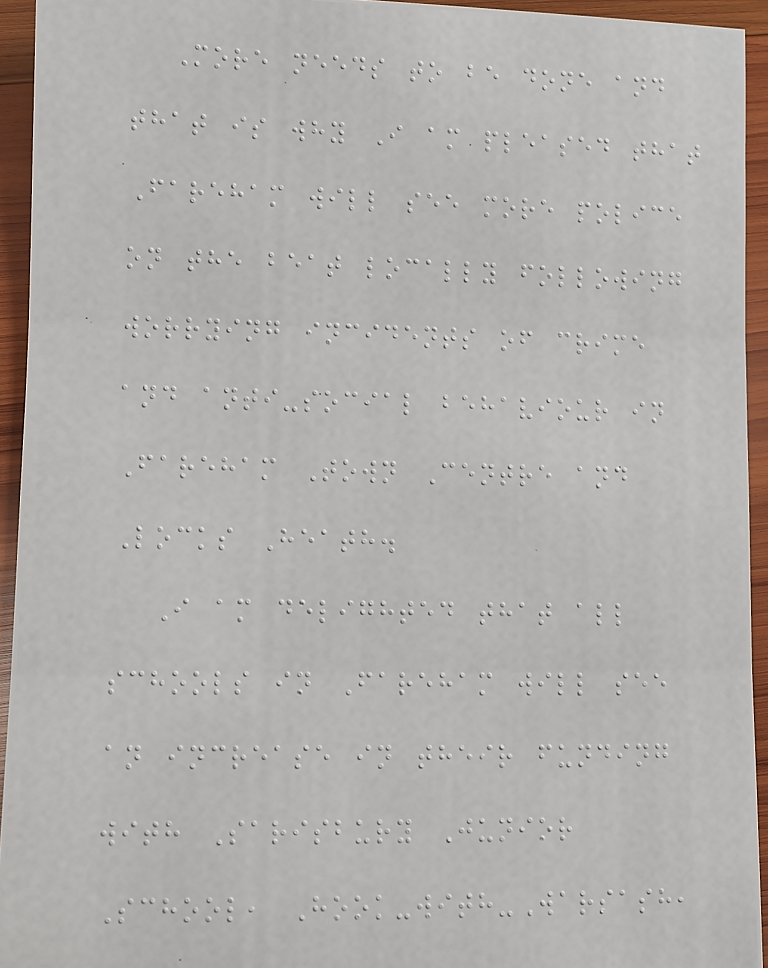More needs to be done and
that is why I am pleased that
Fareham will see more police
on the beat locally following
worrying incidents of crime
and anti-social behaviour in
Fareham Town Centre and
Locks Heath.
I am delighted that all
schools in Fareham will see
an increase in their funding
with Sarisbury Junior
School, Hook-with-Warsash,
